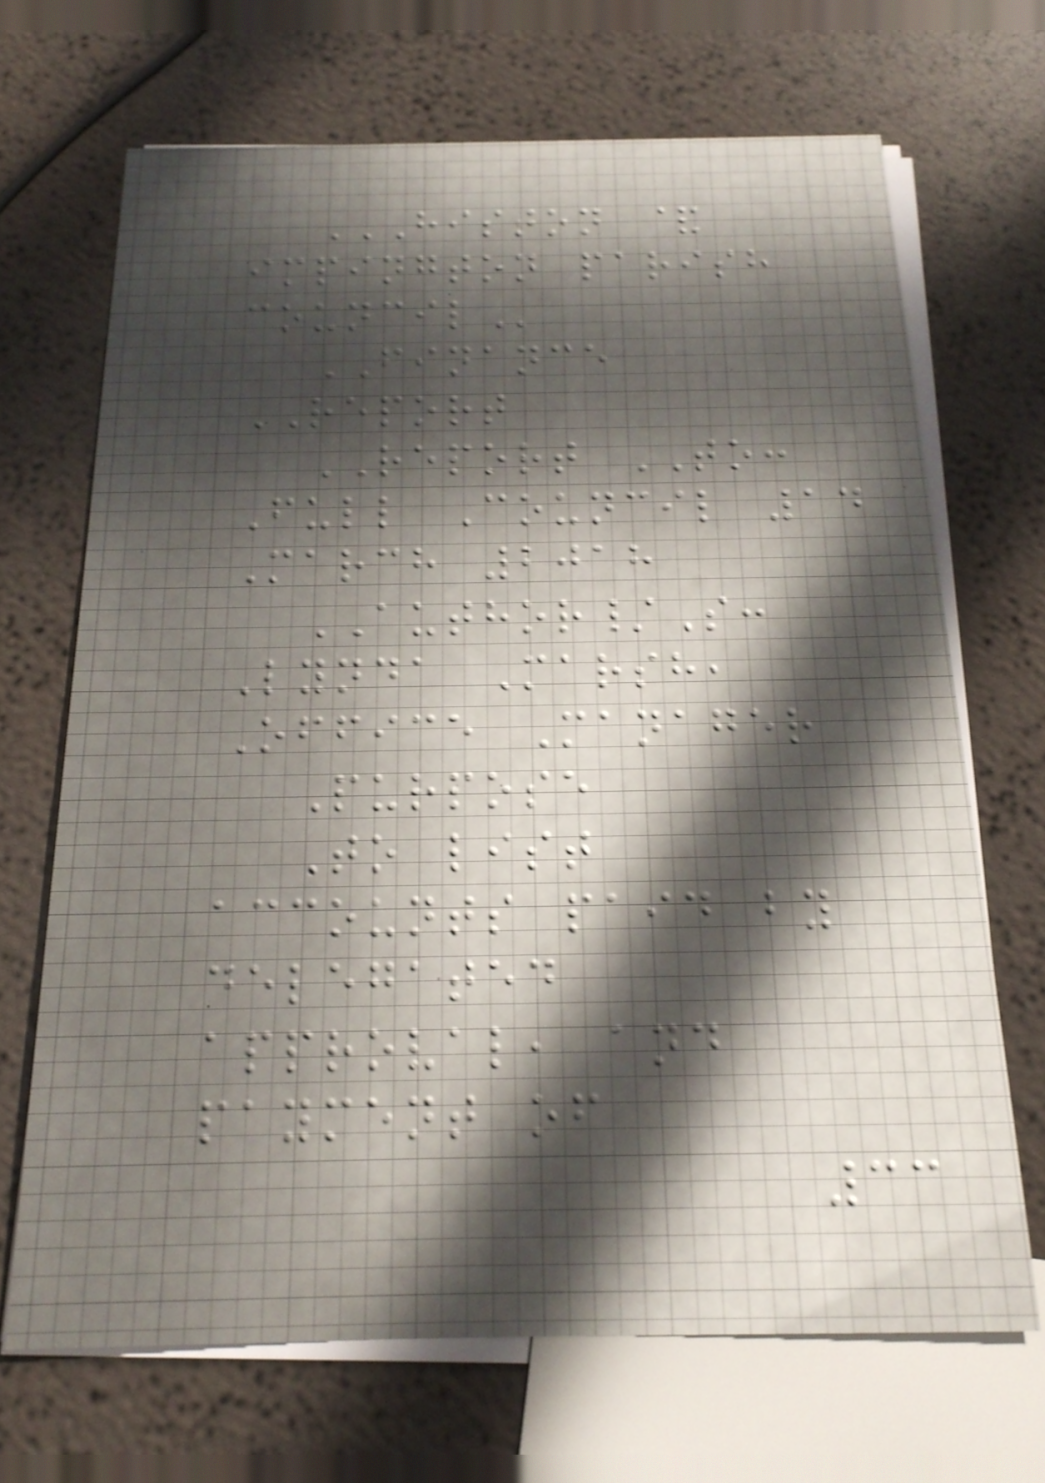HISTON &
IMPINGTON PARISH
COUNCIL
FINANCE
REPORT
REPORT TO:
Full Council 14
March 2018
AUTHOR/S:
Lynda Marsh,
Office Manager
Purpose
To list
accounts paid by
delegated
approval, and
payment of
33
